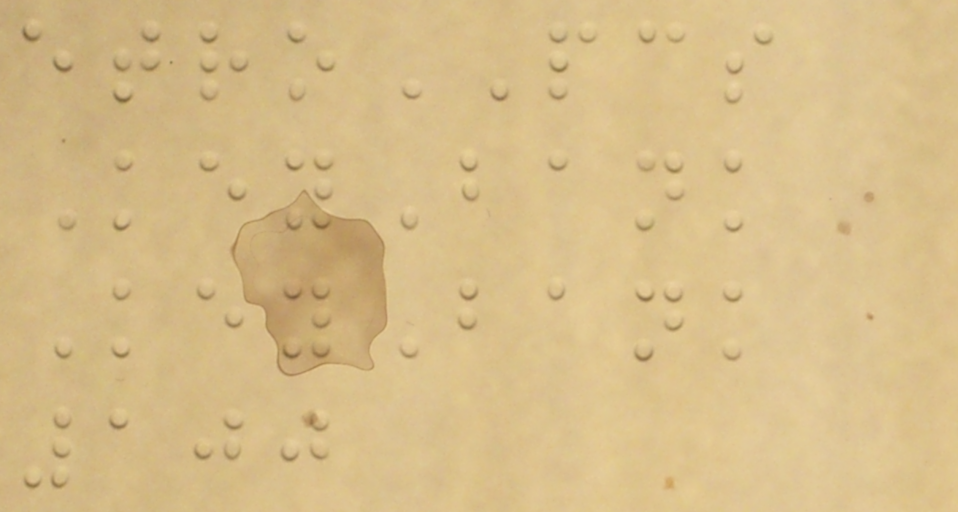etroPCS
KeyBank
KeyBank
100
